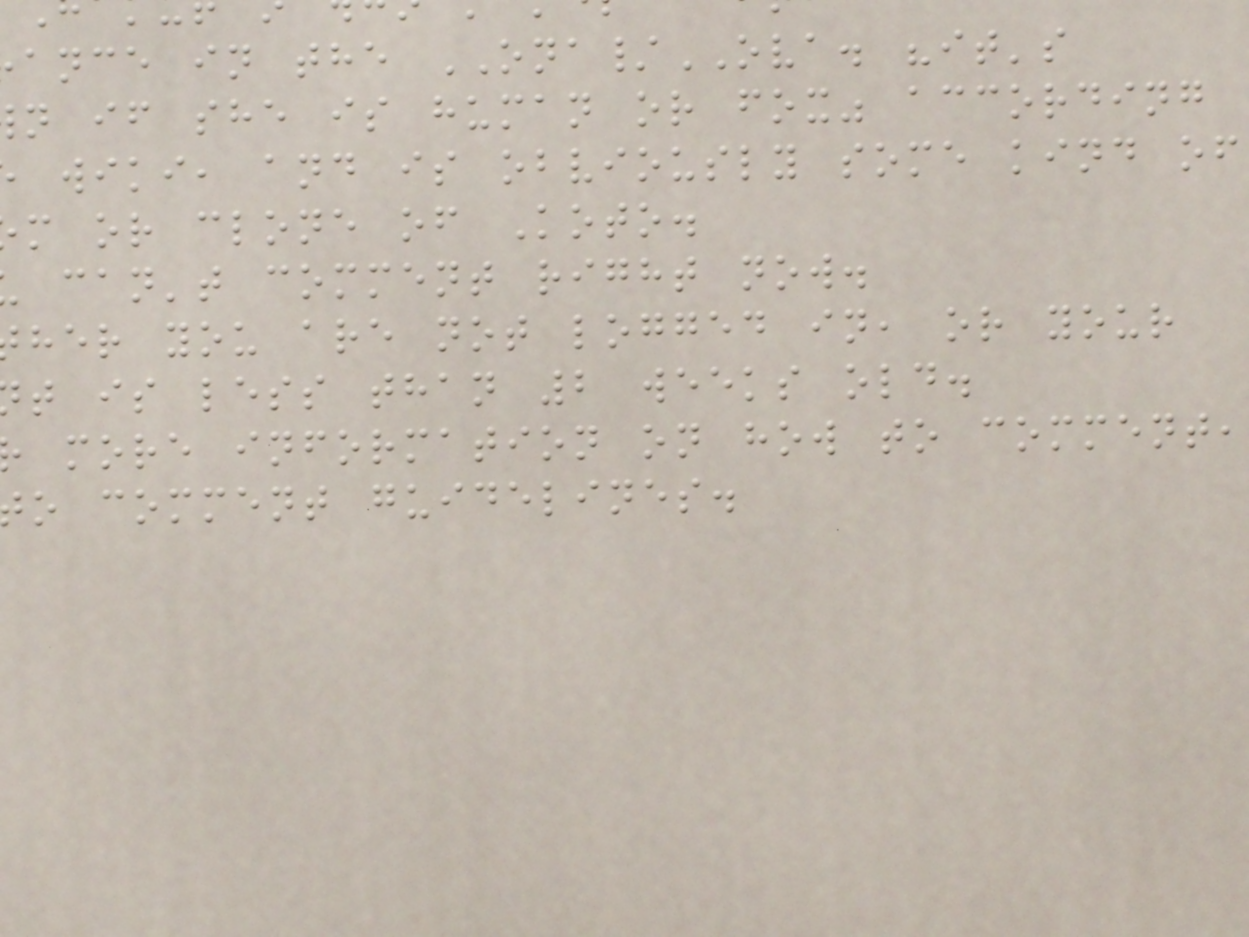ance in the ONA/OVA. "it's
n if she is human or fox" according
wiki, and is obviously some kind of
m or clone of Koto.
can't comment right now.
her you are not logged in, or your
t is less than 2 weeks old.
more information on how to comment,
o comment guidelines.
